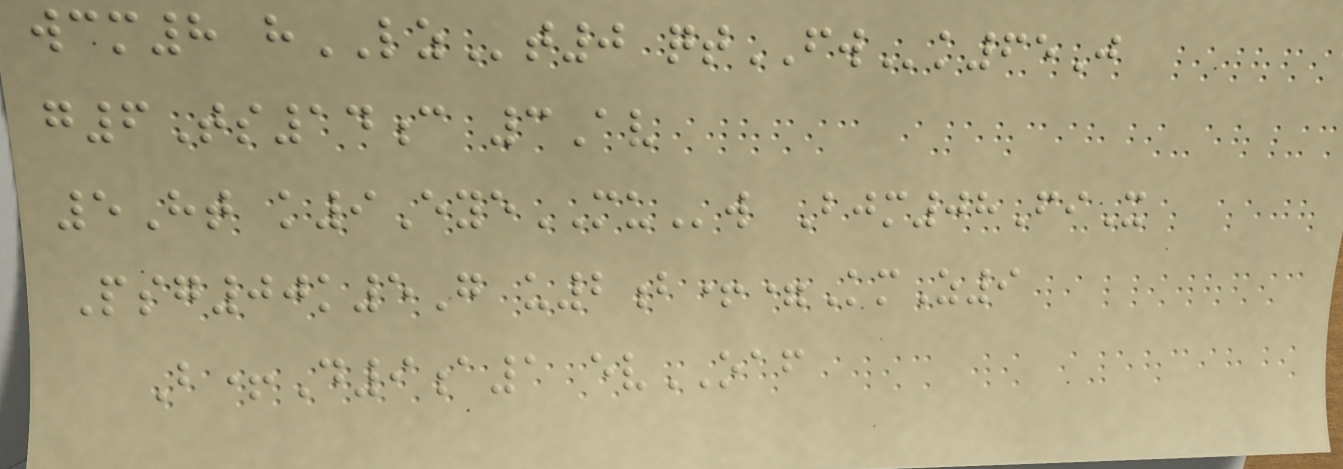wcm8 hLZt0 qtFWk65J
g6Ts14c 3Av
5Ht k9EyeMUw Bjm08FiX
Psg00k5G u2b+=KmZ9
B+D9a1 evOAF
